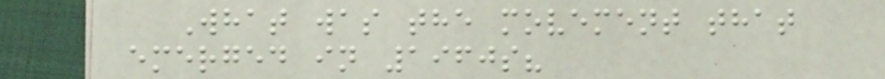What was the movement that
emerged in 1960s?
